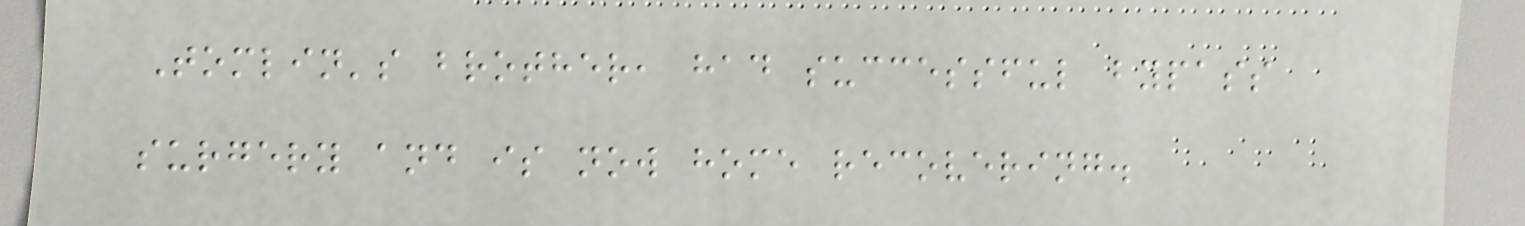Tomlin's brother, had successful bypass
surgery and is now home recovering.
